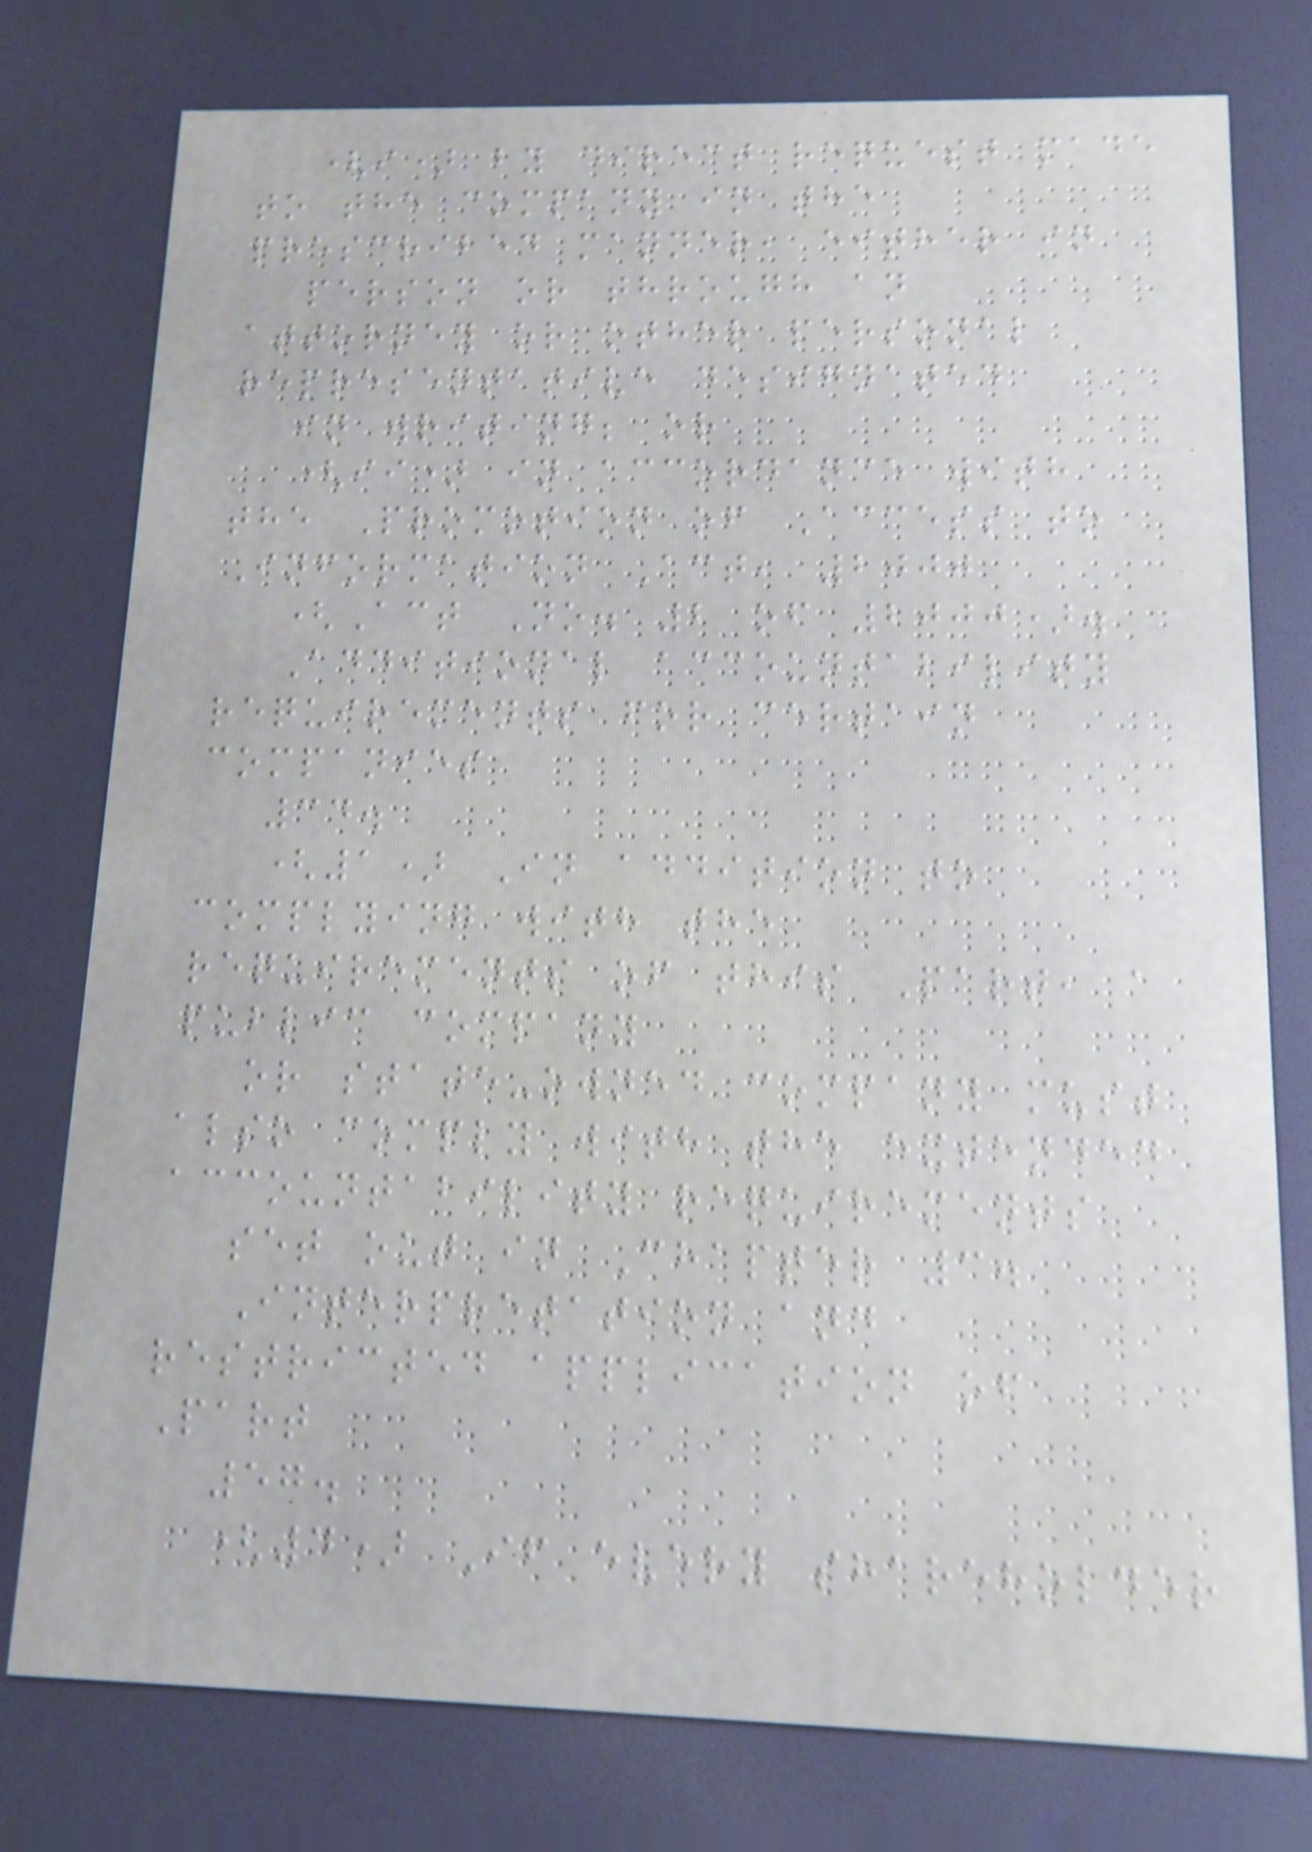(i) by direct request made
to the company in the
prescribed manner, either in
person or through an
attorney or other personal
representative designated
in writing; or
(ii) in accordance with
the Promotion of Access to
Information Act, 2000
(Act No. 2 of 2000).
Additional accountability
requirements for certain
companies
34.
(1) In addition to
complying with the
requirements of this Part, a
public company
or state-owned company must
also comply with the extended
accountability requirements
set out in Chapter 3.
Interpretation and
restricted application of
Part
57.
(4) If every shareholder
